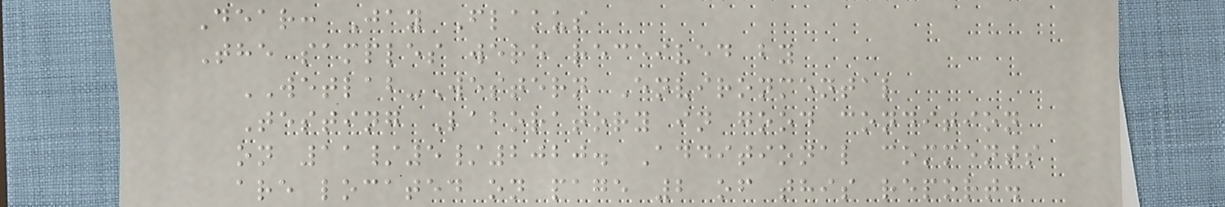Dear: Jay Flakus
The samples were received by
WETLAB-Western Environmental
Testing Laboratory in good condition
on 11/5/2020. Additional comments
are located on page 2 of this report.
